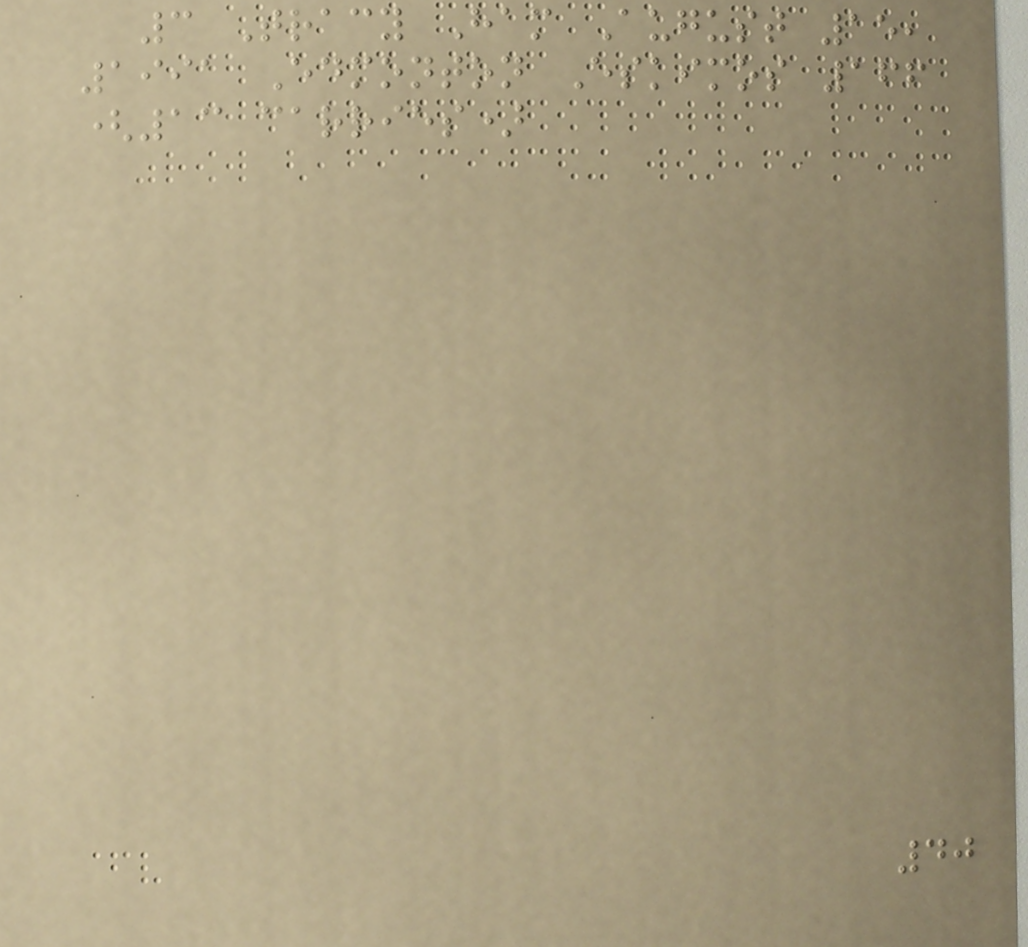3 Tracy Ham August 15,
1991 Edmonton Eskimos 166
(13 carries)
40
